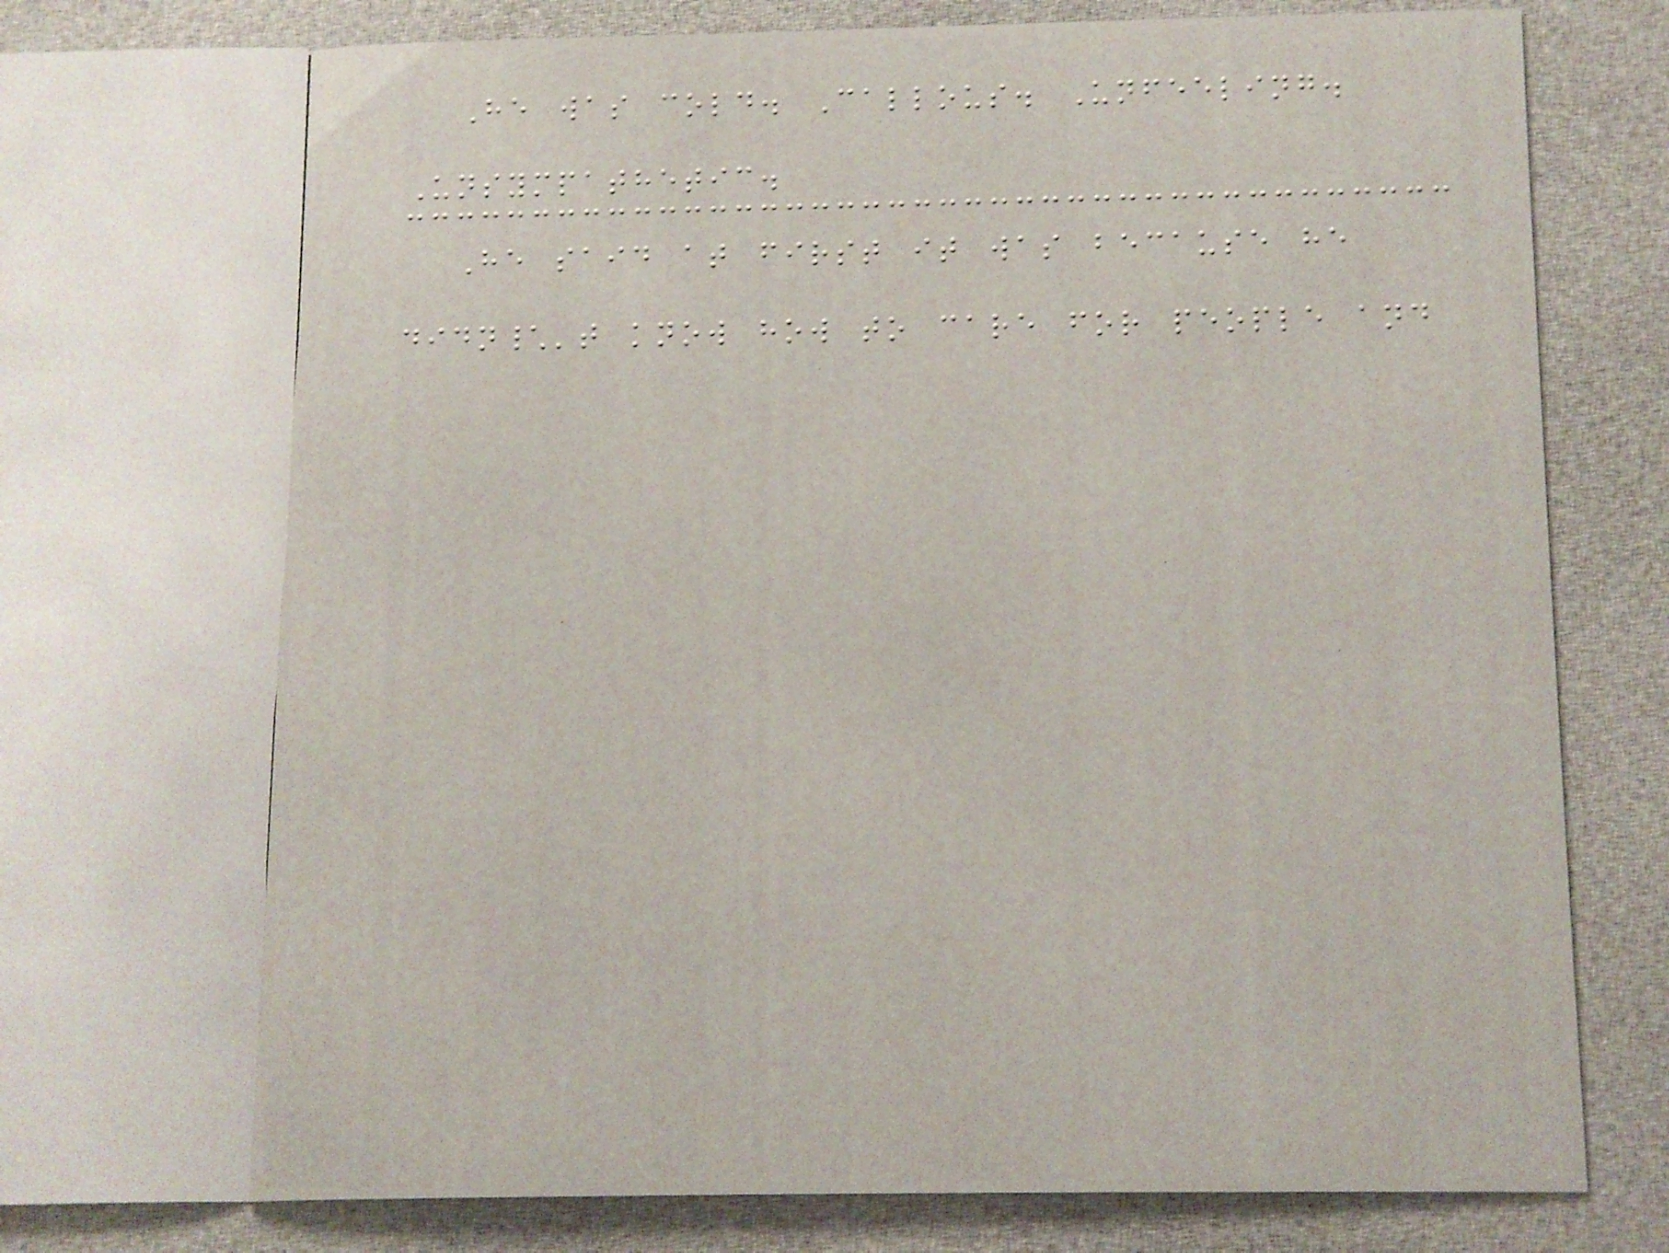He was cold. Callous. Unfeeling.
Unsympathetic.
He said at first it was because he
didn\'t know how to care for people and
